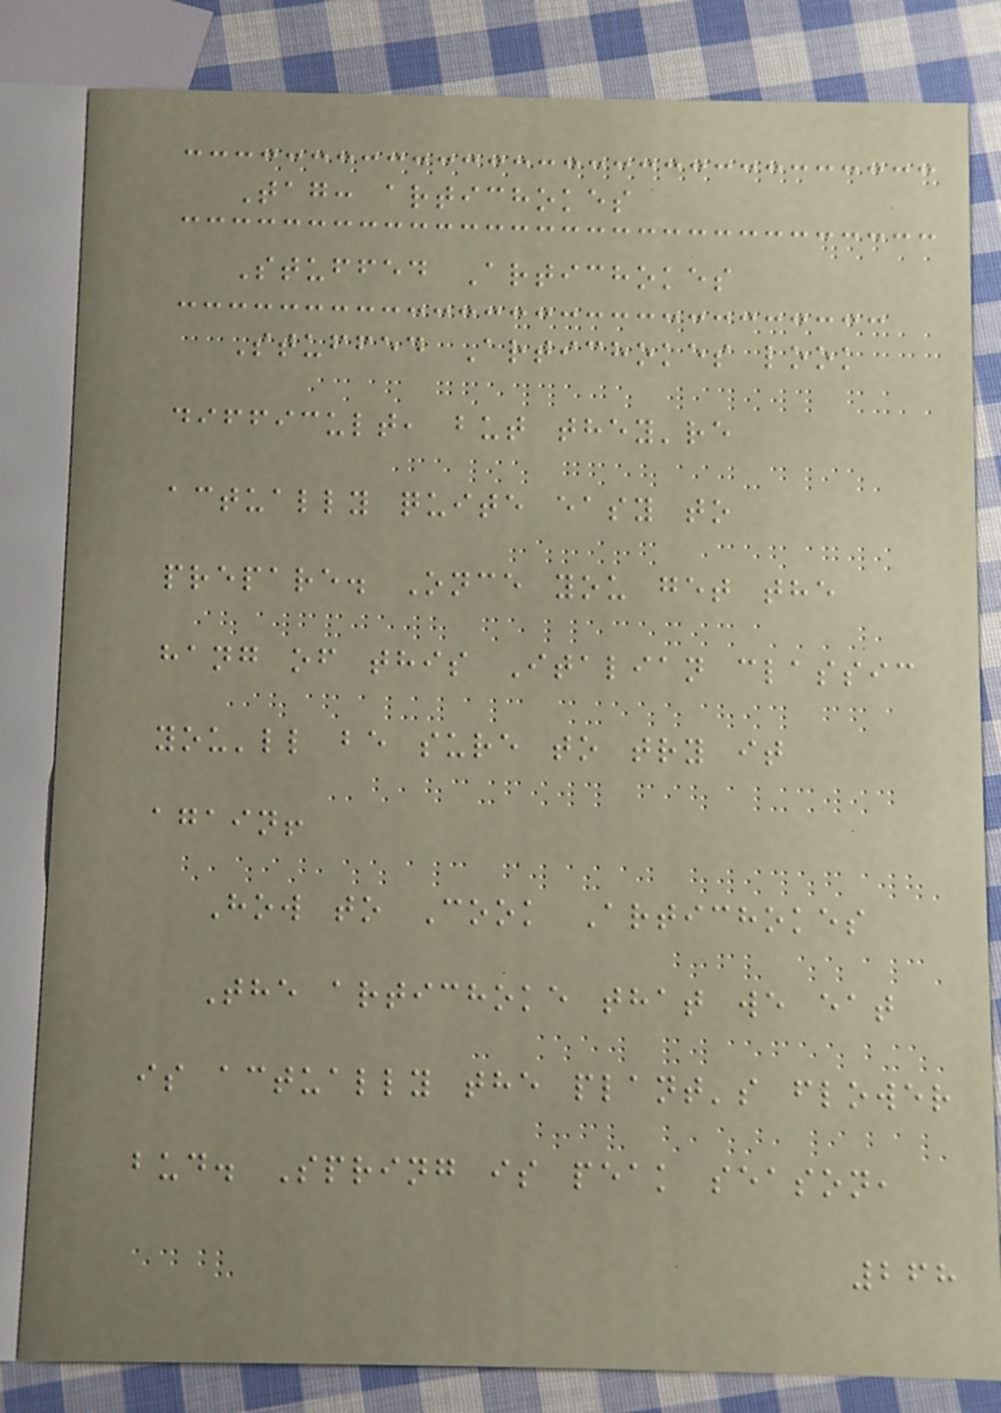Tag: artichokes
Stuffed Artichokes
Stuffed Artichokes look
difficult, but they're
actually quite easy to
prepare. Once you get the
hang of this Italian classic
you'll be sure to try it
again!
How to Cook Artichokes
The artichoke that we eat
is actually the plant's flower
bud. Spring is peak season,
268
